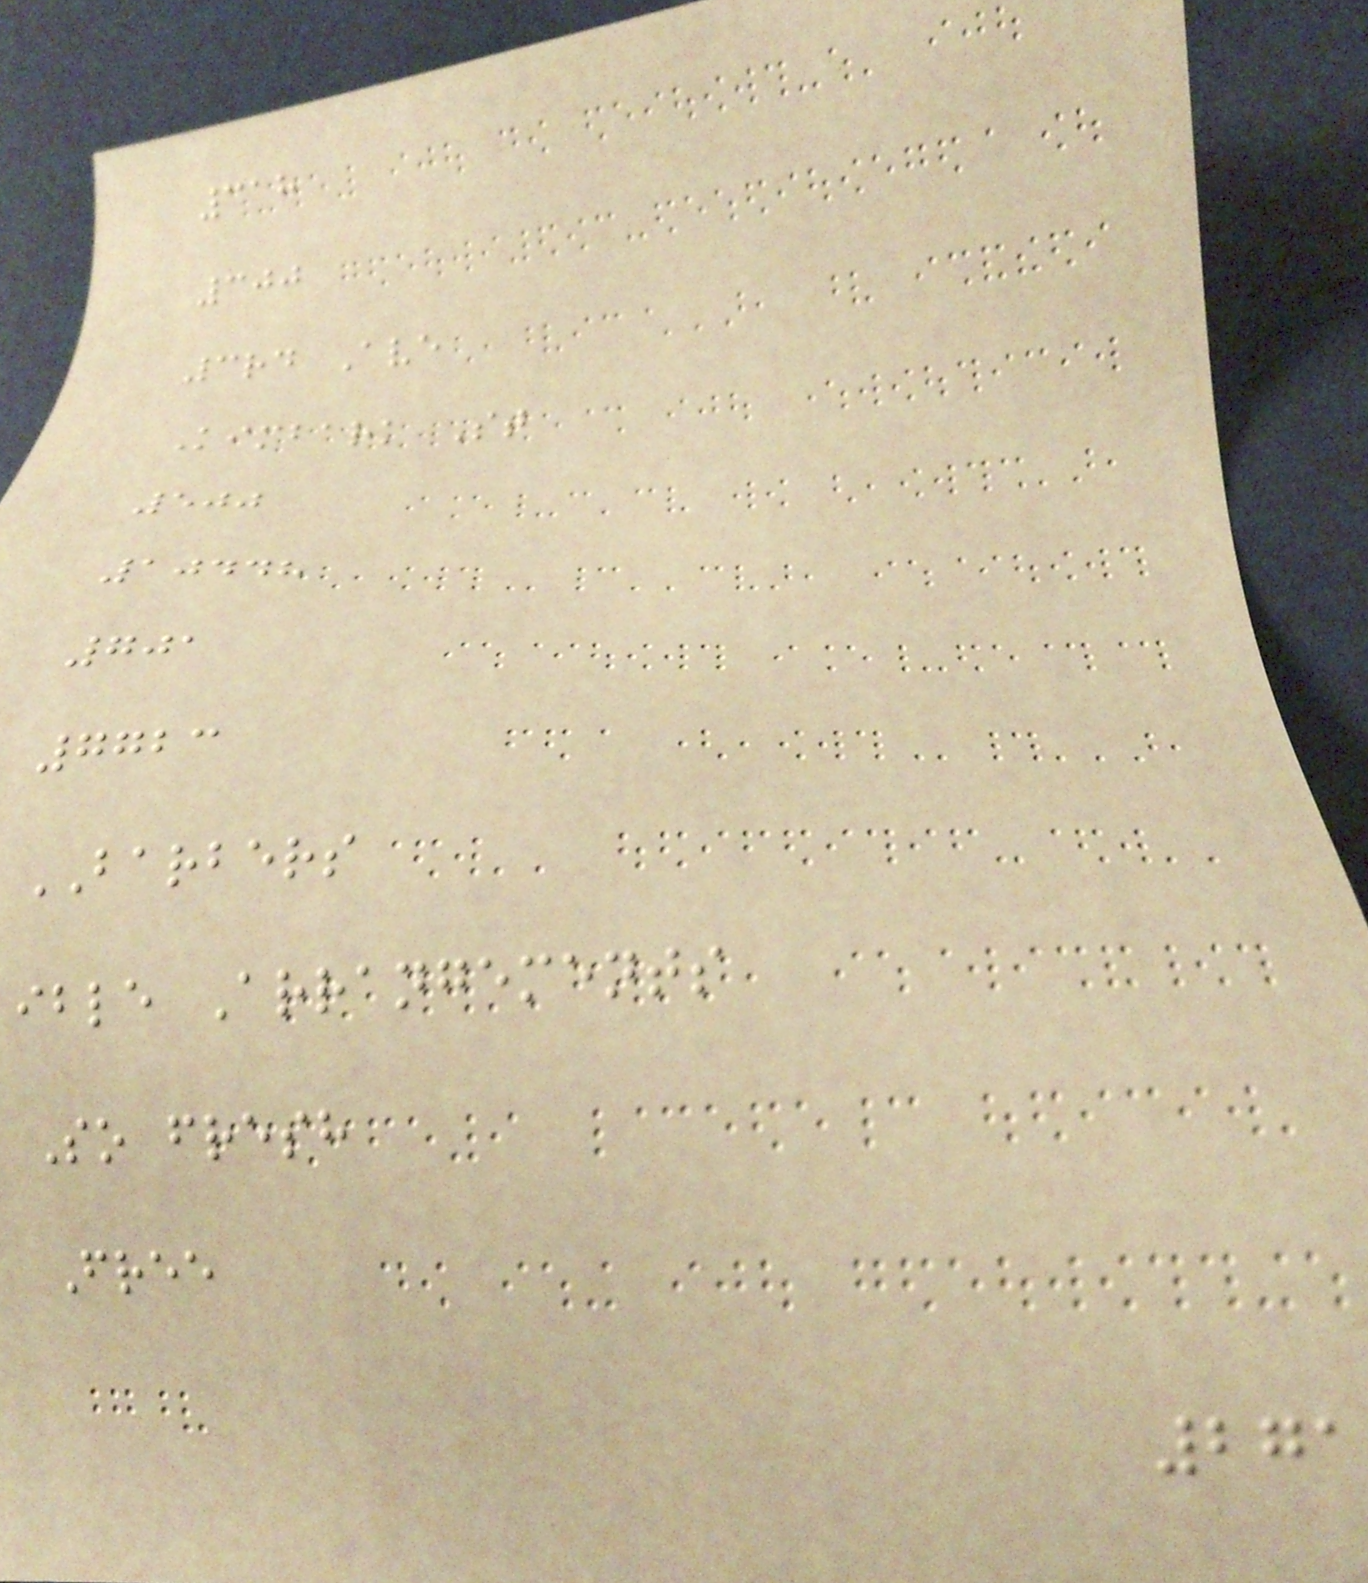318
300
3rd Ave
Kimbark St
500
10448
701
7723
BARBERS
ible Arrangements
So fresh
Free
271
